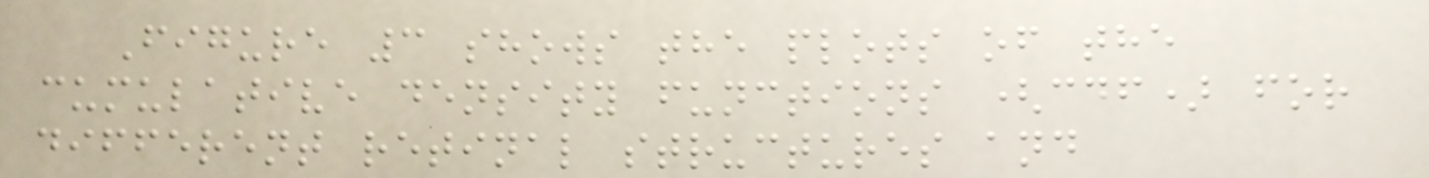Figure 3 shows the plots of the
cumulative density functions (cdf) for
different retinal structures and
